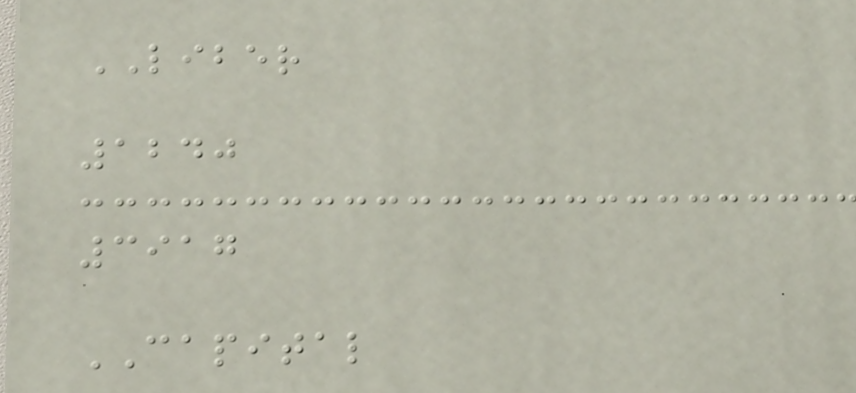LIBER
1240
3917
CAPITAL
